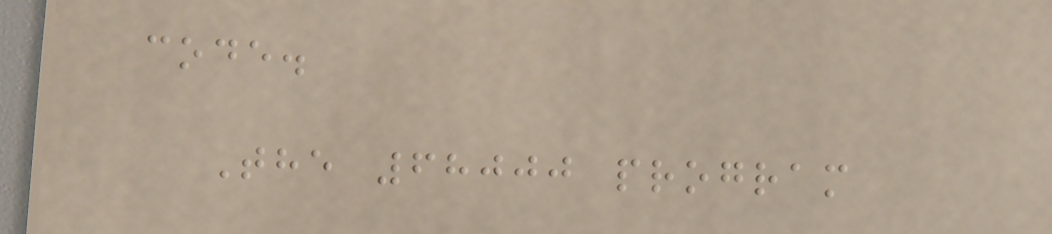code.
The 68000 program
